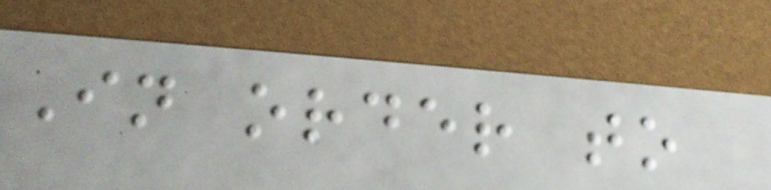In order to
